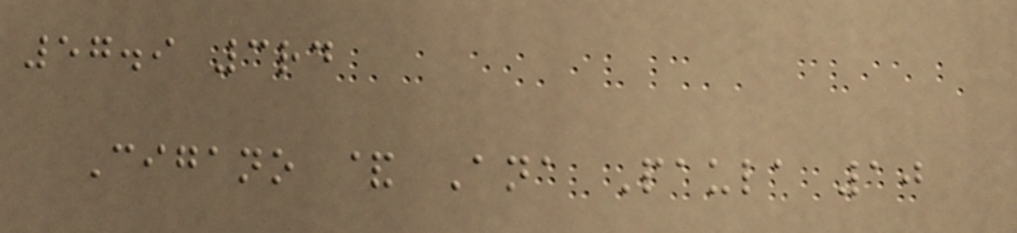57.9 3rd
Cigano & Ana Paula 10
